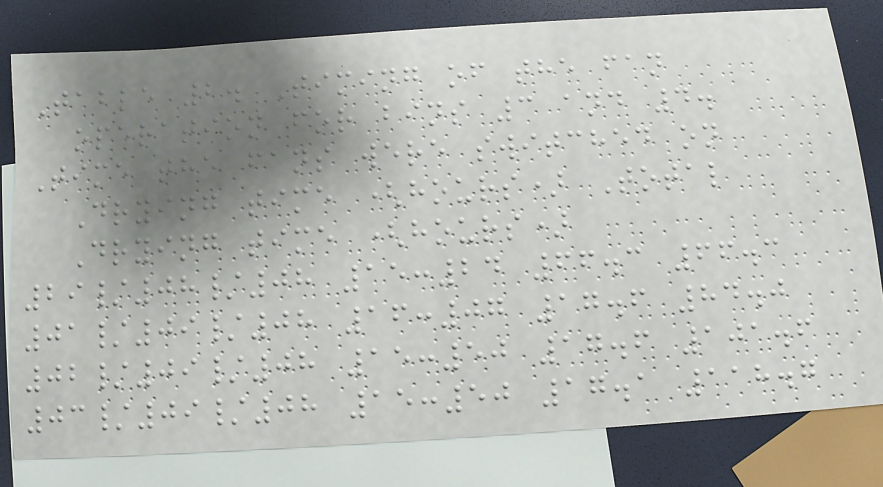Table 2. Timing of the fan
operation for bins 3 and 4.
Time the fans were switched on
Drying time (hours) Total
Drying time (hours)
29/08/08 15:24 66.3 66.3
01/09/08 16:07 17.6 84.0
02/09/08 15:50 17.6 101.6
03/09/08 15:50 17.1 118.7
